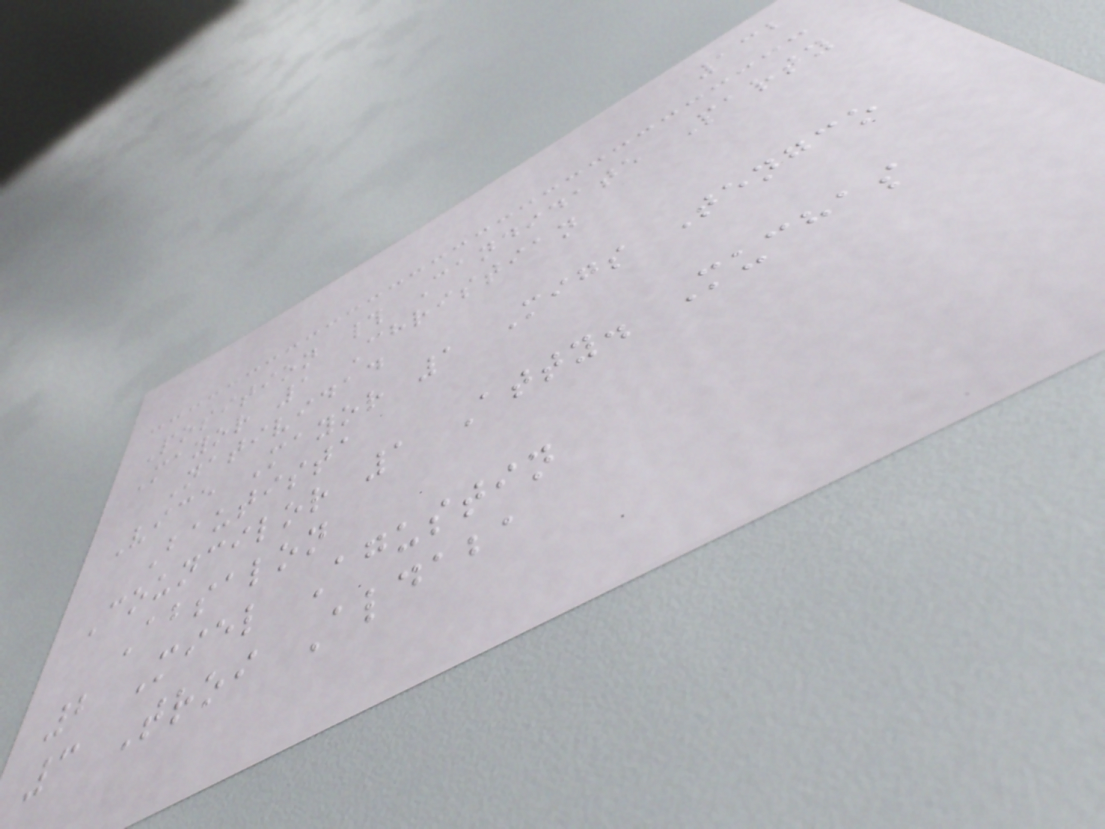132
Position # Candidate Party
Mayor 1 Christian
Natividad
Vice Mayor 1 Migs Tengco
Bautista
Councilor 1 Atty. Muchas
Absalon
2 Miel Agustin
3 Troi Aldaba
